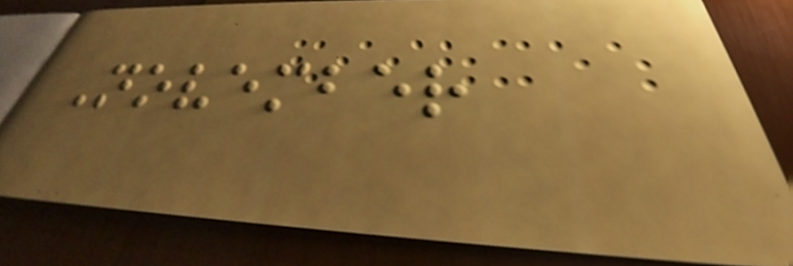November
